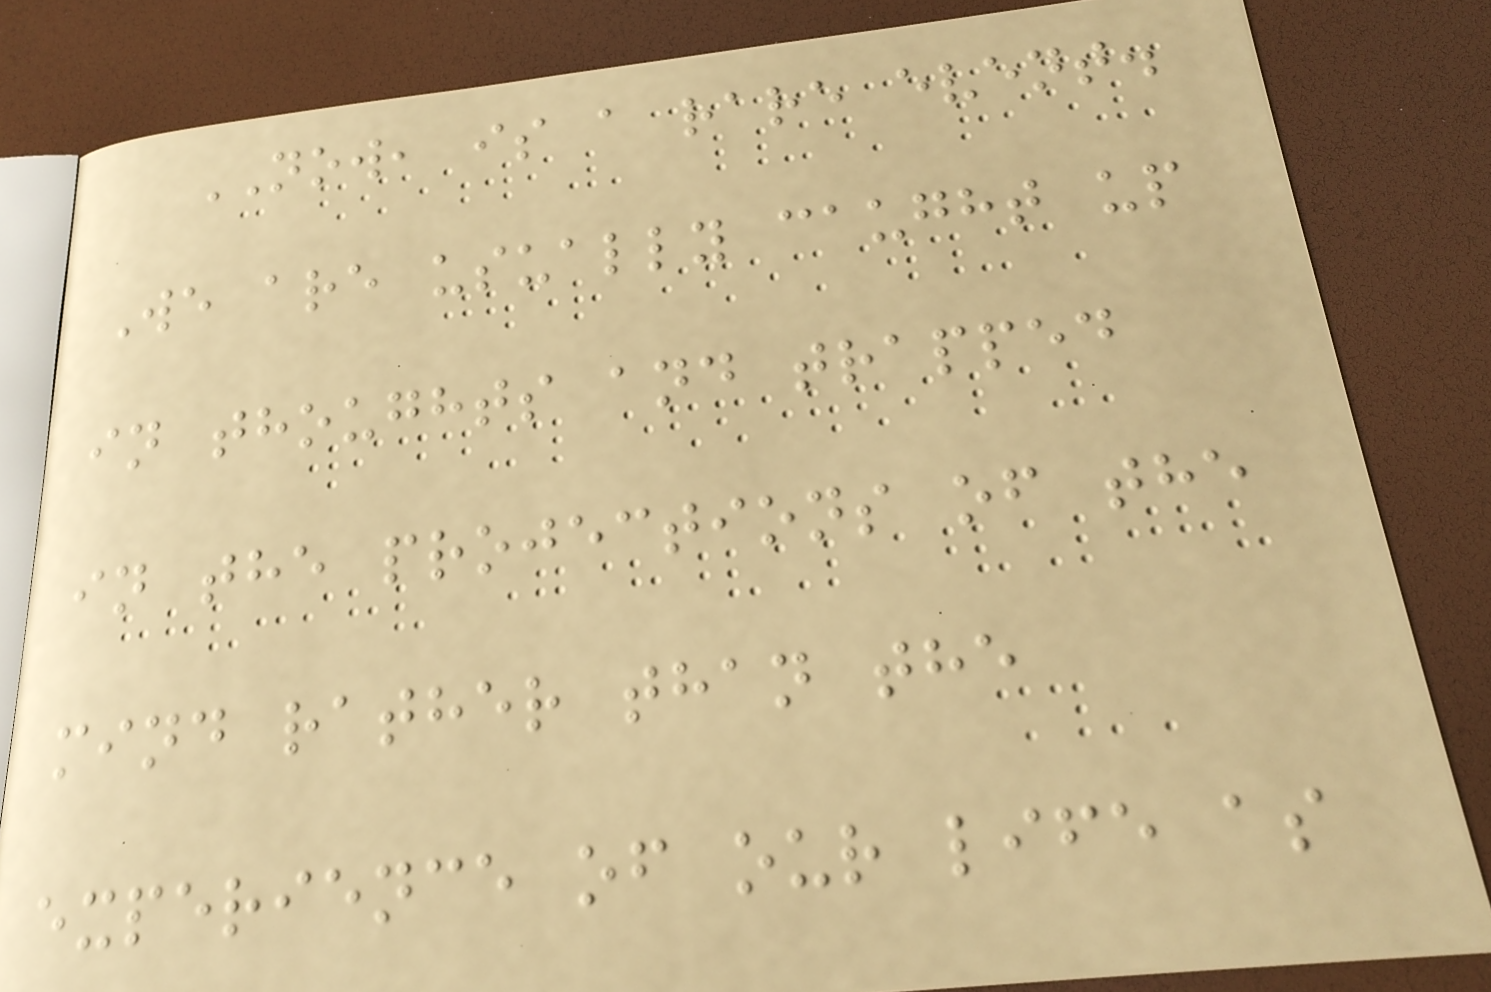NOW, is a rare event.
We are usually caught up
in thoughts and trapped
in the projections of the
mind rather than the
experience of our life as
